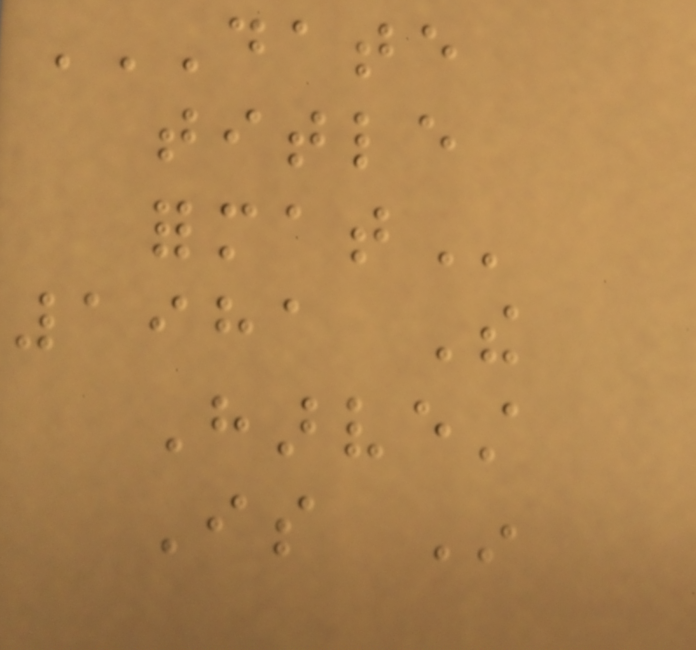DATE
TITLE
FORMAT
1981 The
Harvest
Is In
